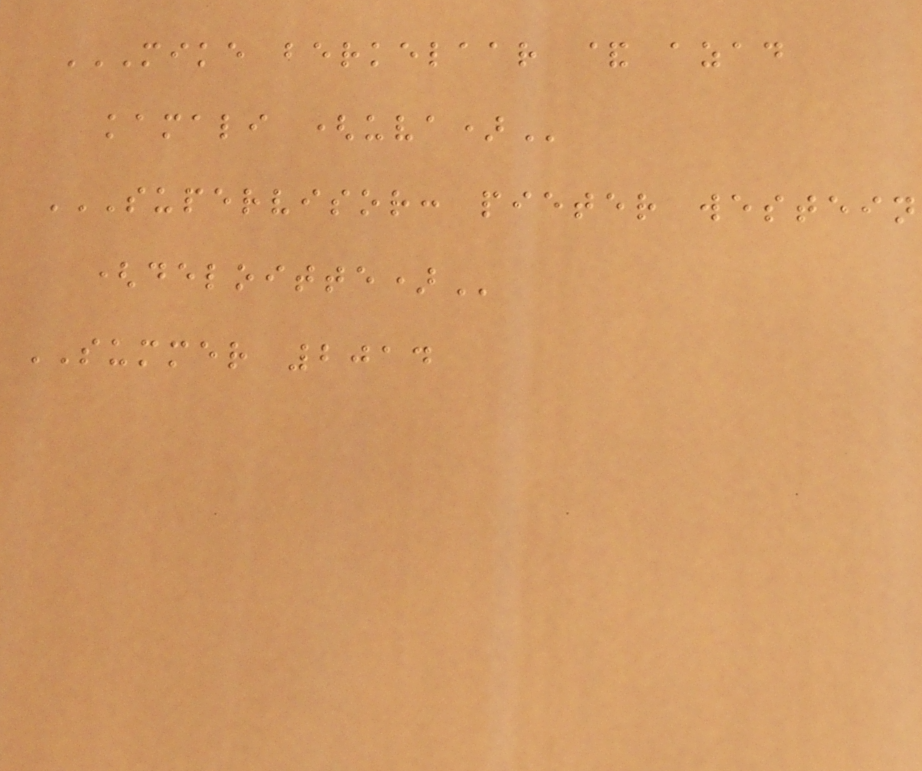MIKE BERKELAAR & AZAD
KAMALI (UVA)
SUPERVISOR: PIETER WESTEIN
(DELOITTE)
SUMMER 2014
